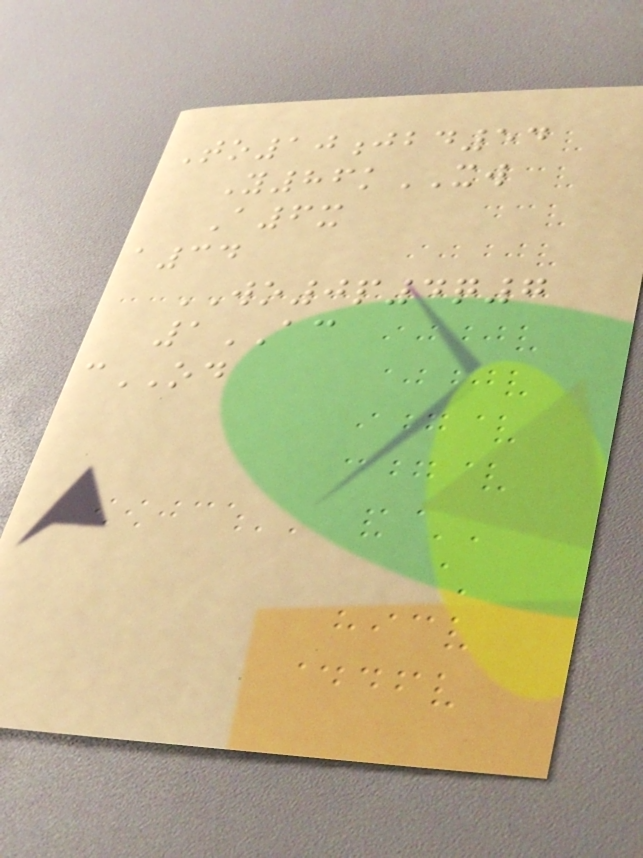To10jbd54
Y86kXW
A6x
a34
WO0p4q7
1AC
cOD
